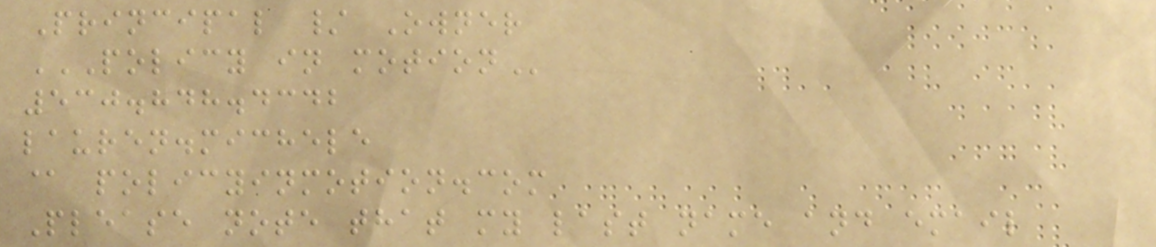Principal / Owner
POLICY IN MOTION
530.848.4342
lauren.michele
@ policyinmotion.com
Please note that my last name and email
